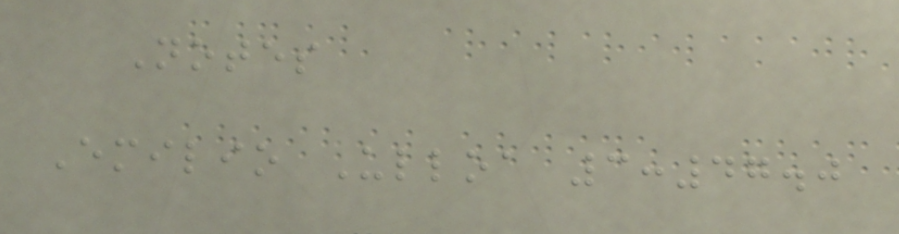Notes
Emilio Ulloa 3:47.0
